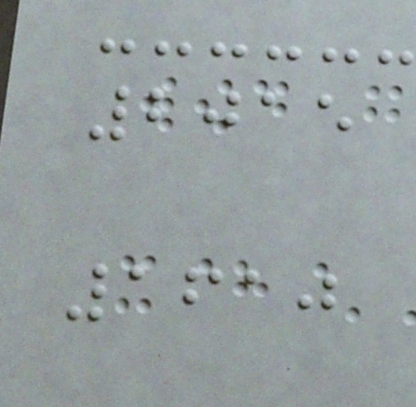2015
1610
